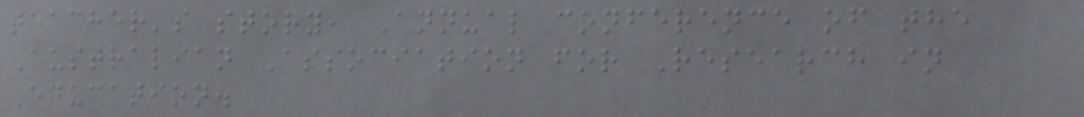teacher's story, Annual conference of the
Australian Association for Research in
Education.
